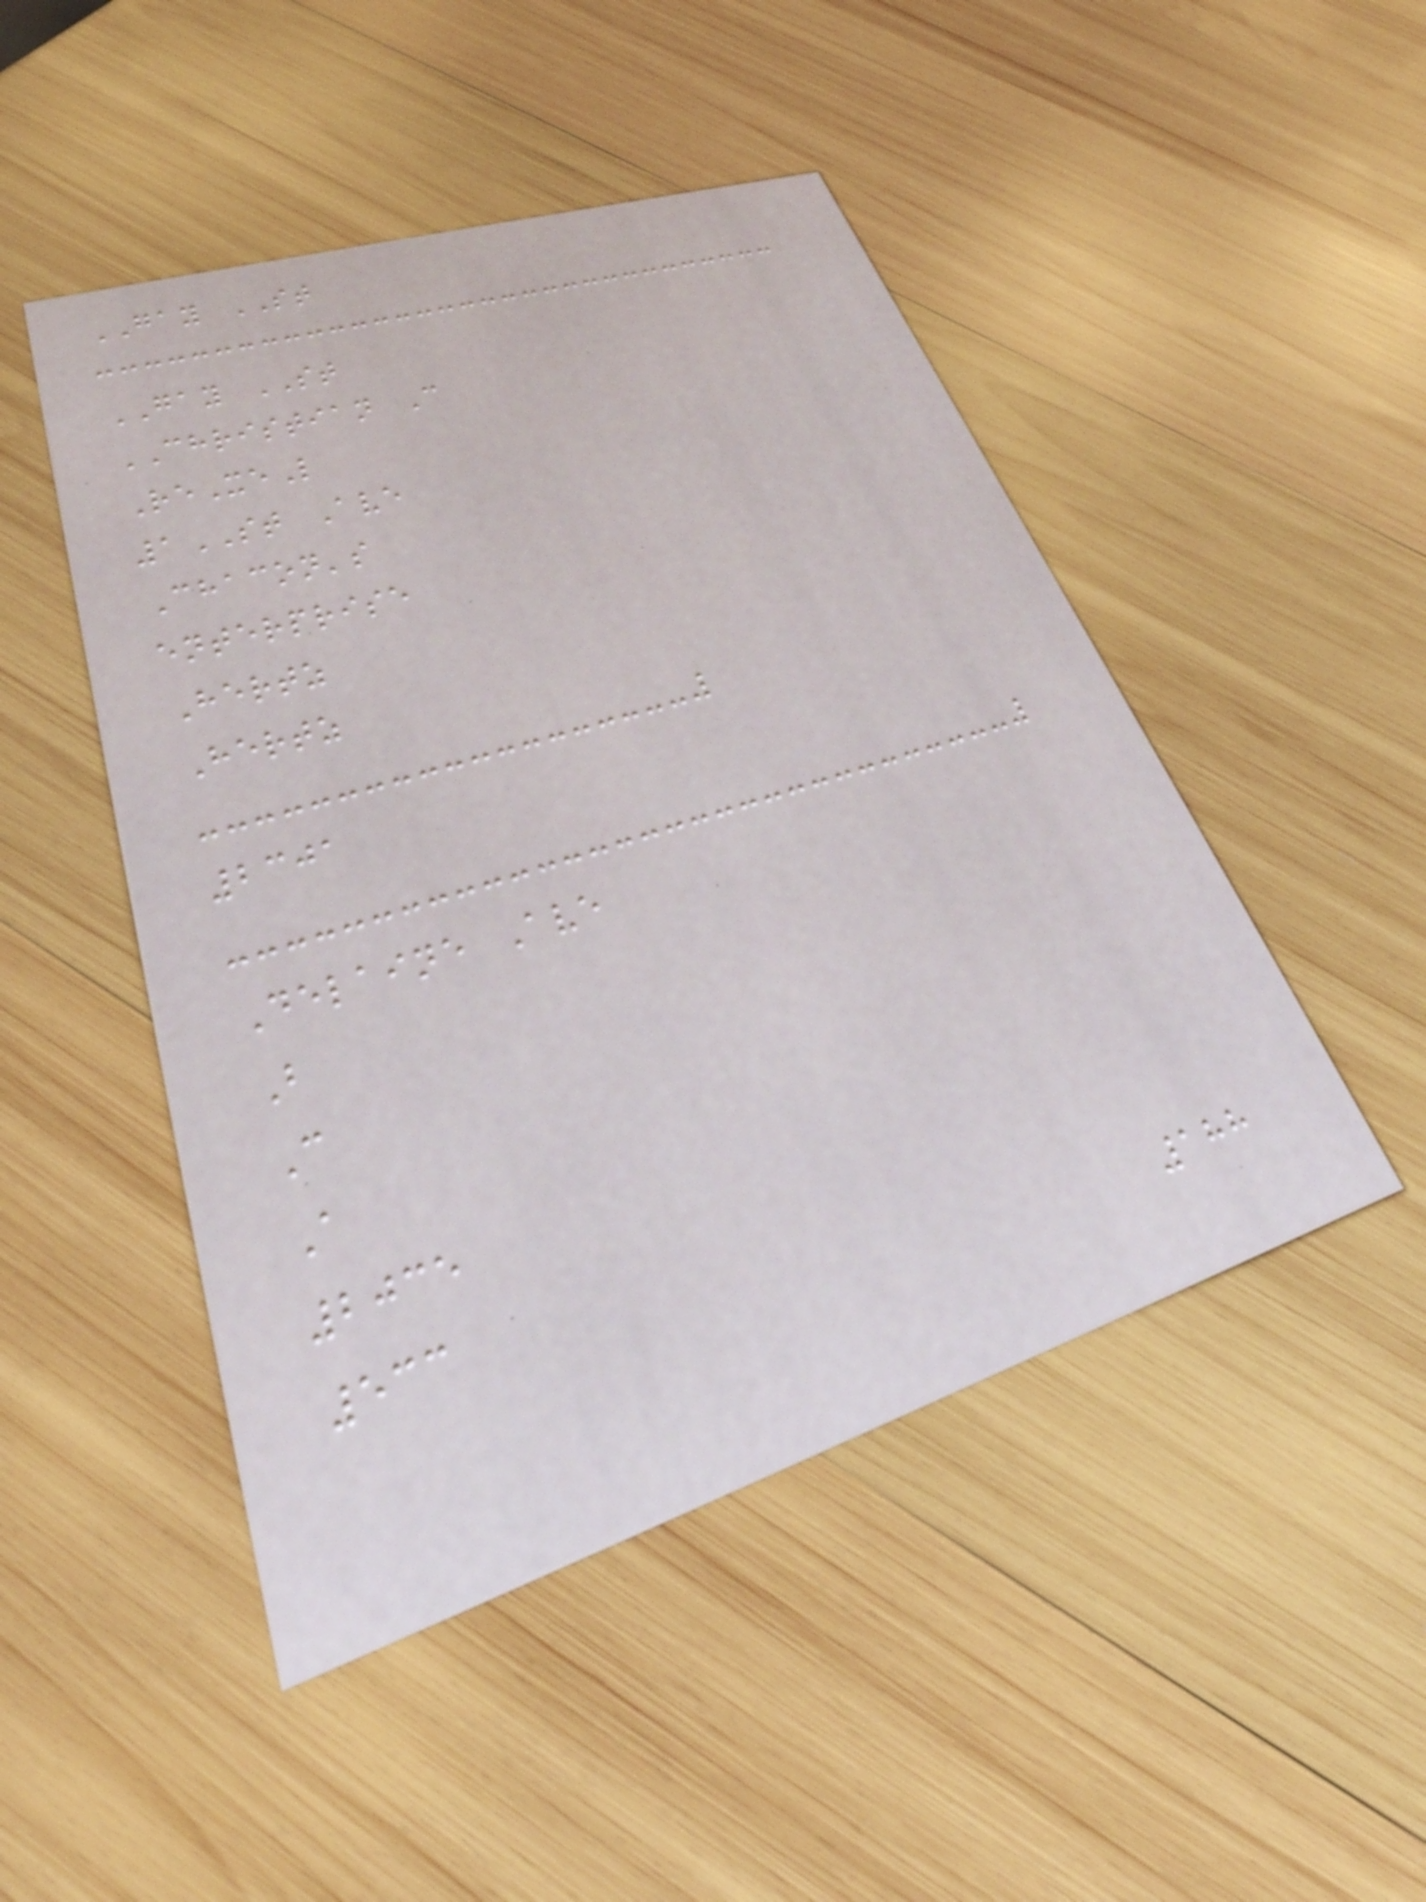GAY ST
GAY ST
CHRISTIAN C
ReXeL
1ST Ave
Chacon's
enterprise
Hertz
Hertz
2301
Delaine Ave
B
C
A
2035
533
188
